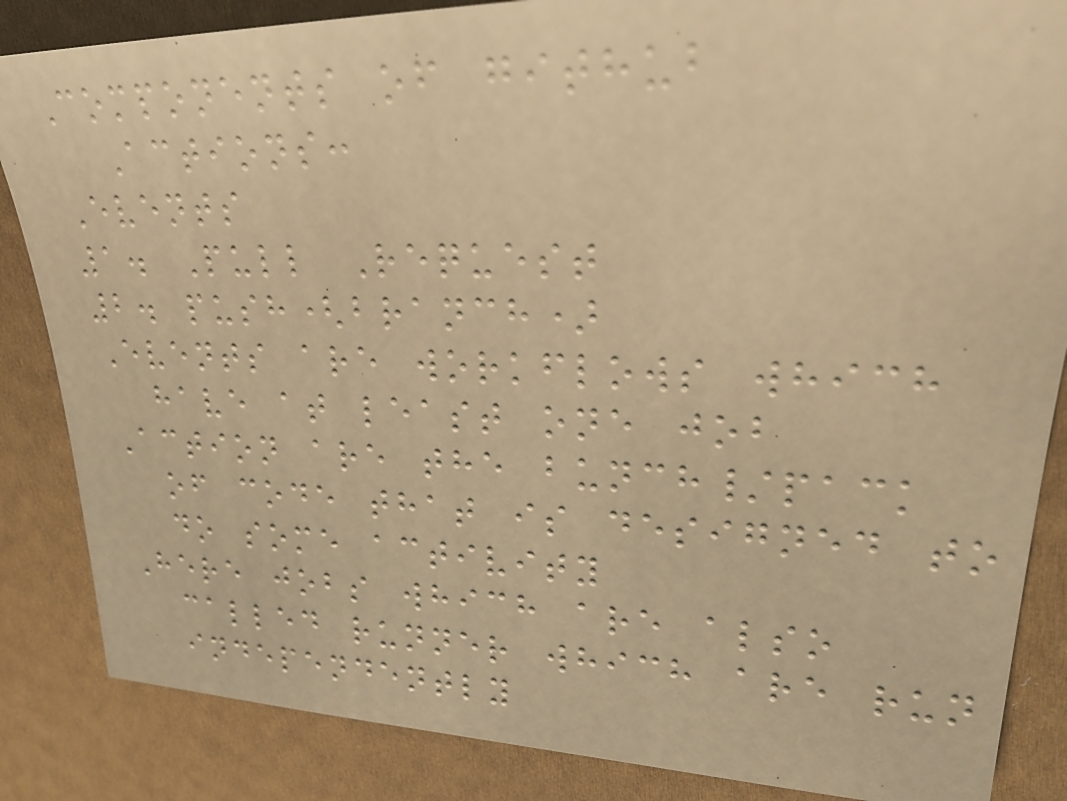Components of github
Actions:
Events
1. Pull Request
2. push(branch)
Events are workflows which
have at least one job
Action are the bunch/pack
of code that is designed to
do some activity
Here jobs which are also
called runner which are run
independently
